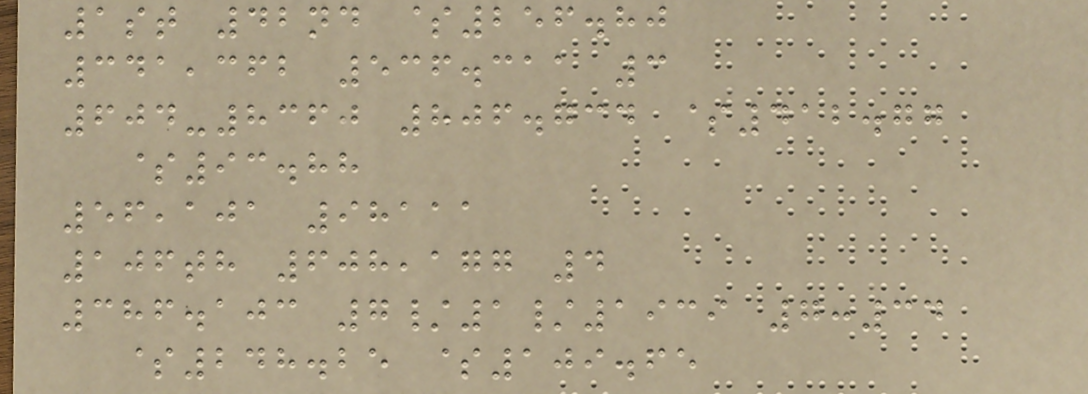1st 42nd $256.80
341,362 536.311 3
604-8360 806.734 $412.77
$93.88
56,101 98111
106th 608,177 4
386.103 7/1/1939 7:34
$248.25 $109.65
